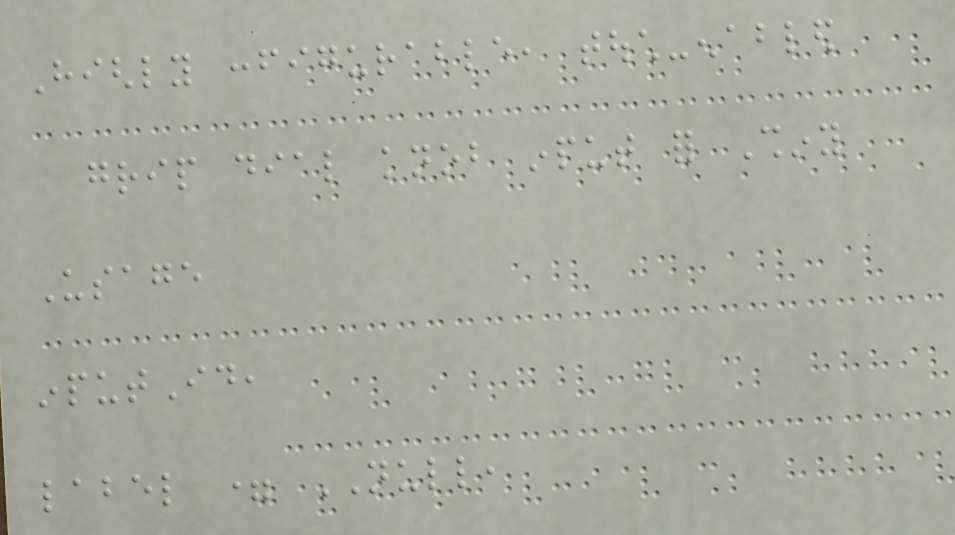Highly configurable, touch-enabled
grip dial knob input for Shiny
Usage
inputId,
label = NULL,
